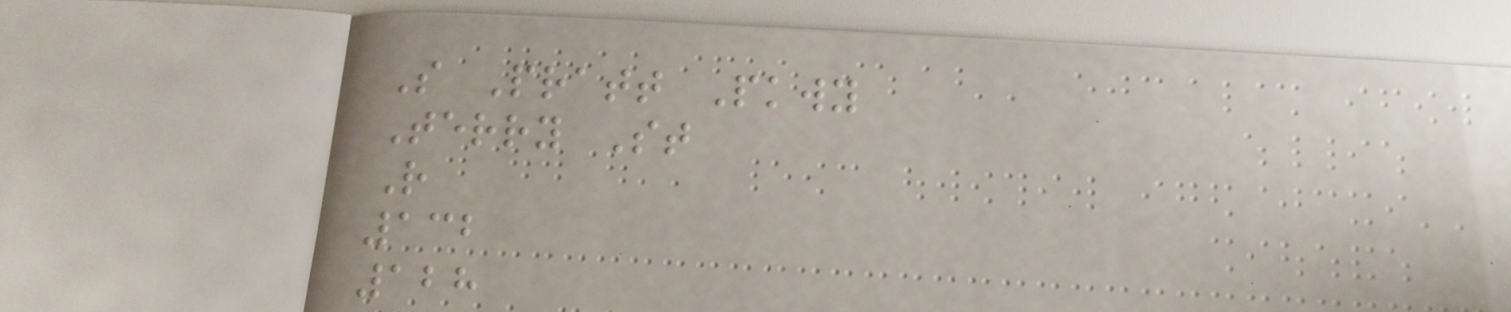S Pratt Pkwy
Terry St
R
132
128
